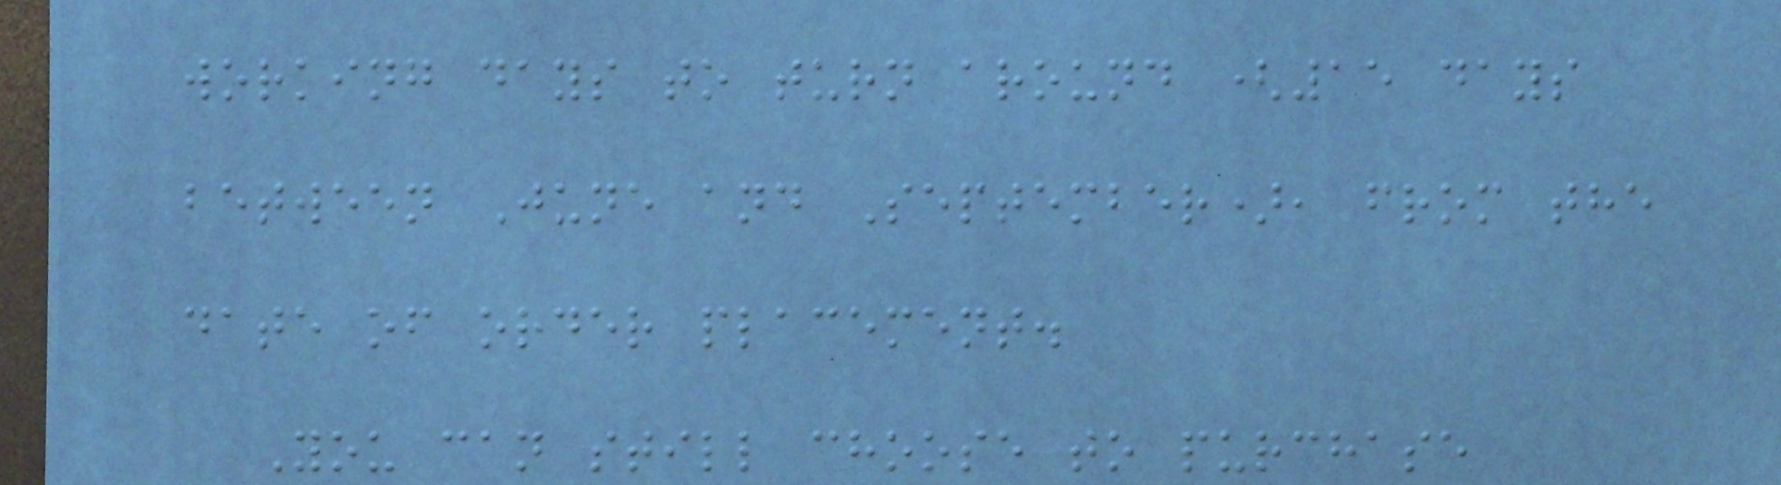working days to turn around (15 days
between June and September), from the
date of order placement.
You can still choose to purchase
